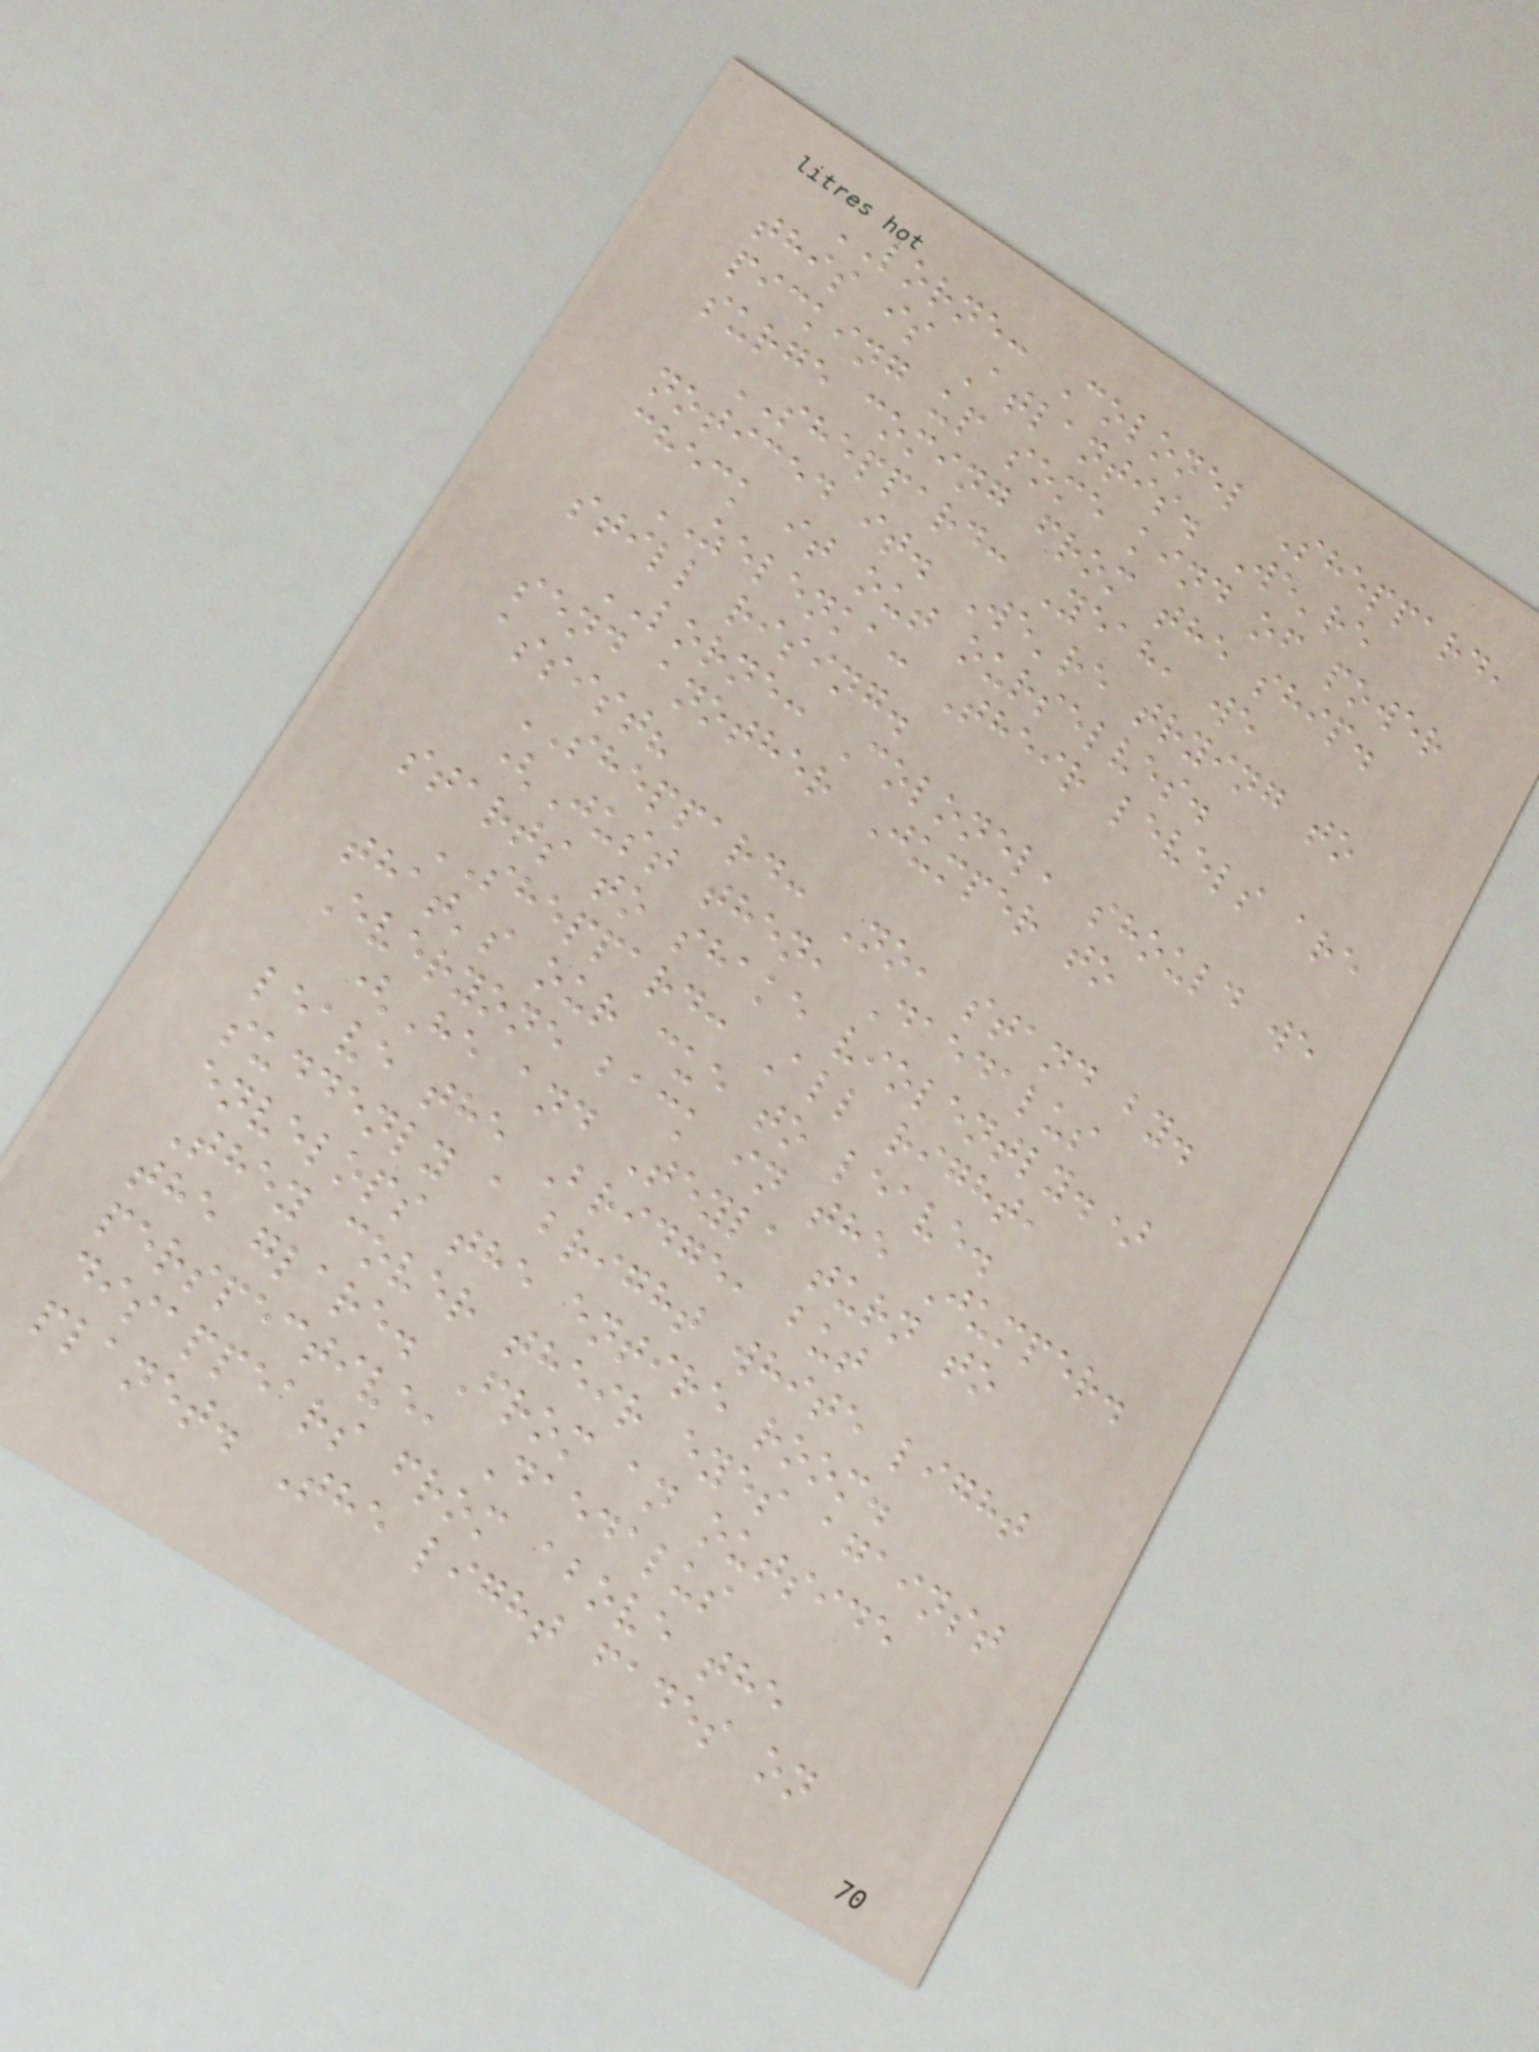LORNE: Colonel Sheppard,
this is Atlantis. We're
picking up some kind of power
surge coming from the ship.
SHEPPARD: Yeah, we
noticed it. We're trying to
check it out ourselves.
ZELENKA: Their levels are
still rising.
LORNE: Colonel, should we
send another Jumper to
assist?
SHEPPARD: No, stand by.
(Just then, Daedalus
starts to shake violently.)
SHEPPARD: All right,
that's our cue to leave.
Everyone back in the Jumper.
(He and Teyla turn to
leave the Bridge, but
suddenly a bright white light
envelops the entire room.
They cover their eyes against
the glare. From an outside
perspective, Daedalus
disappears from above the
planet. The light fades on
